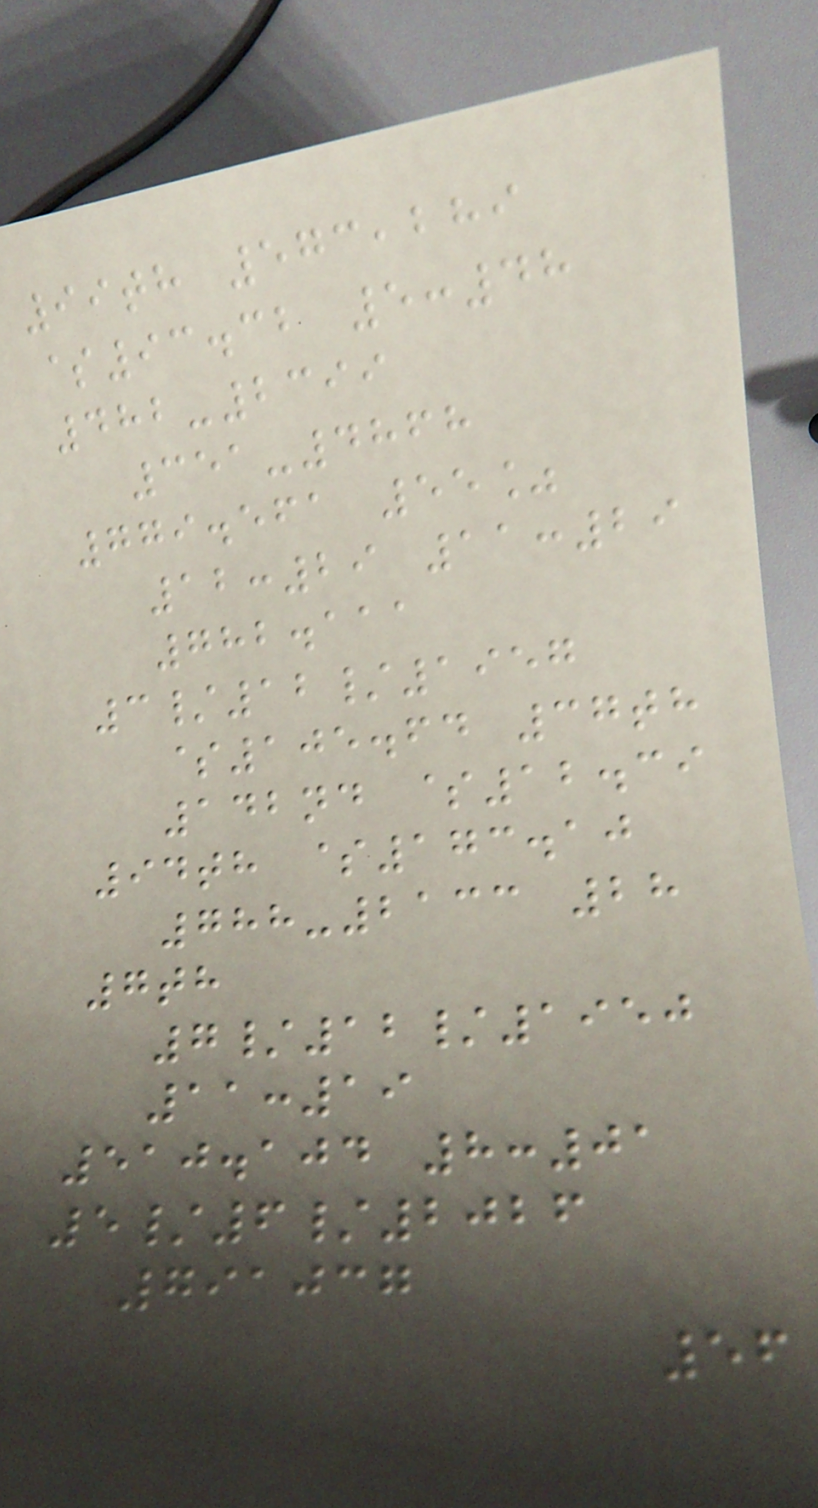99th 573,289
$93.32 5:48
482-2399
351-4868
779.561 55%
12:29 11:29
782.111
3/12/1957
$105.64 37th
142nd $12.39
94th $173.10
788-2133 28
7th
7/12/1950
11:19
510.104 8:01
5/6/2026
791037
56
